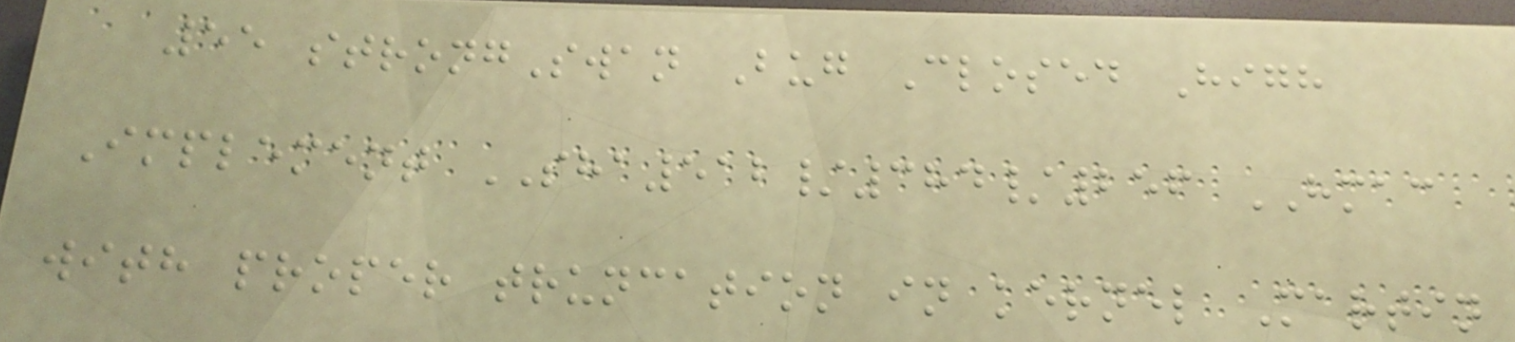55 strongSwan Bug Closed High
Implement SHA512/384/256 HMAC
with proper truncation in kernel Martin
